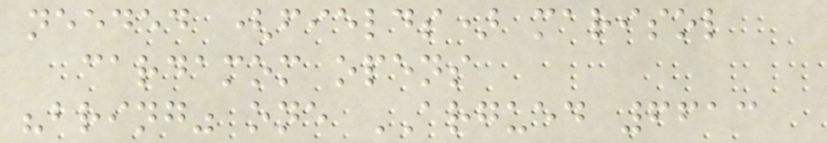needed (fields) marisol
cardamom opens
"bring" one ARGUED 6613
